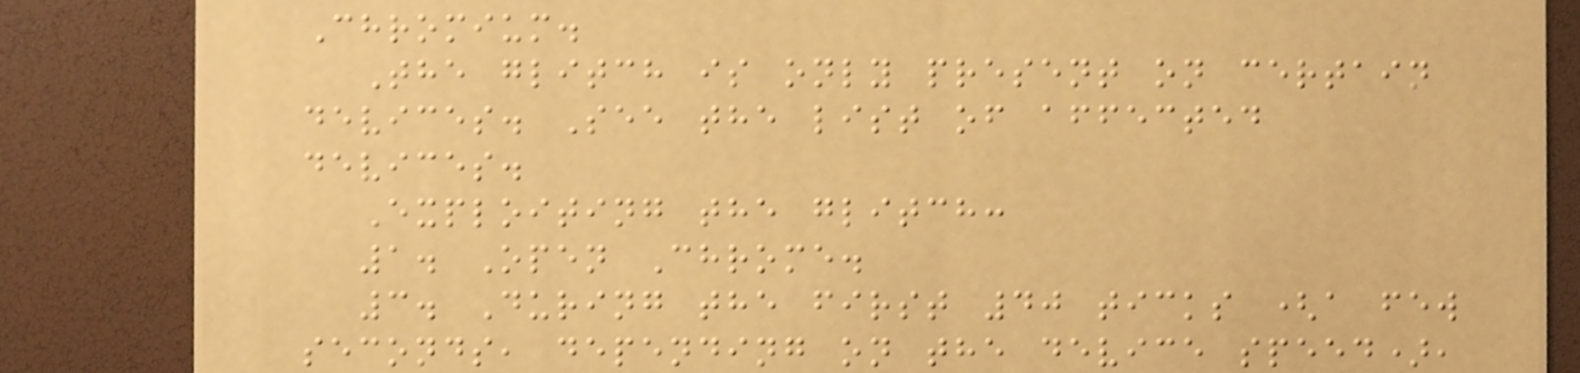Chromium.
The glitch is only present on certain
devices. See the list of affected
devices.
Exploiting the glitch:
1. Open Chrome.
3. During the first 40 ticks (a few
seconds, depending on the device speed),
